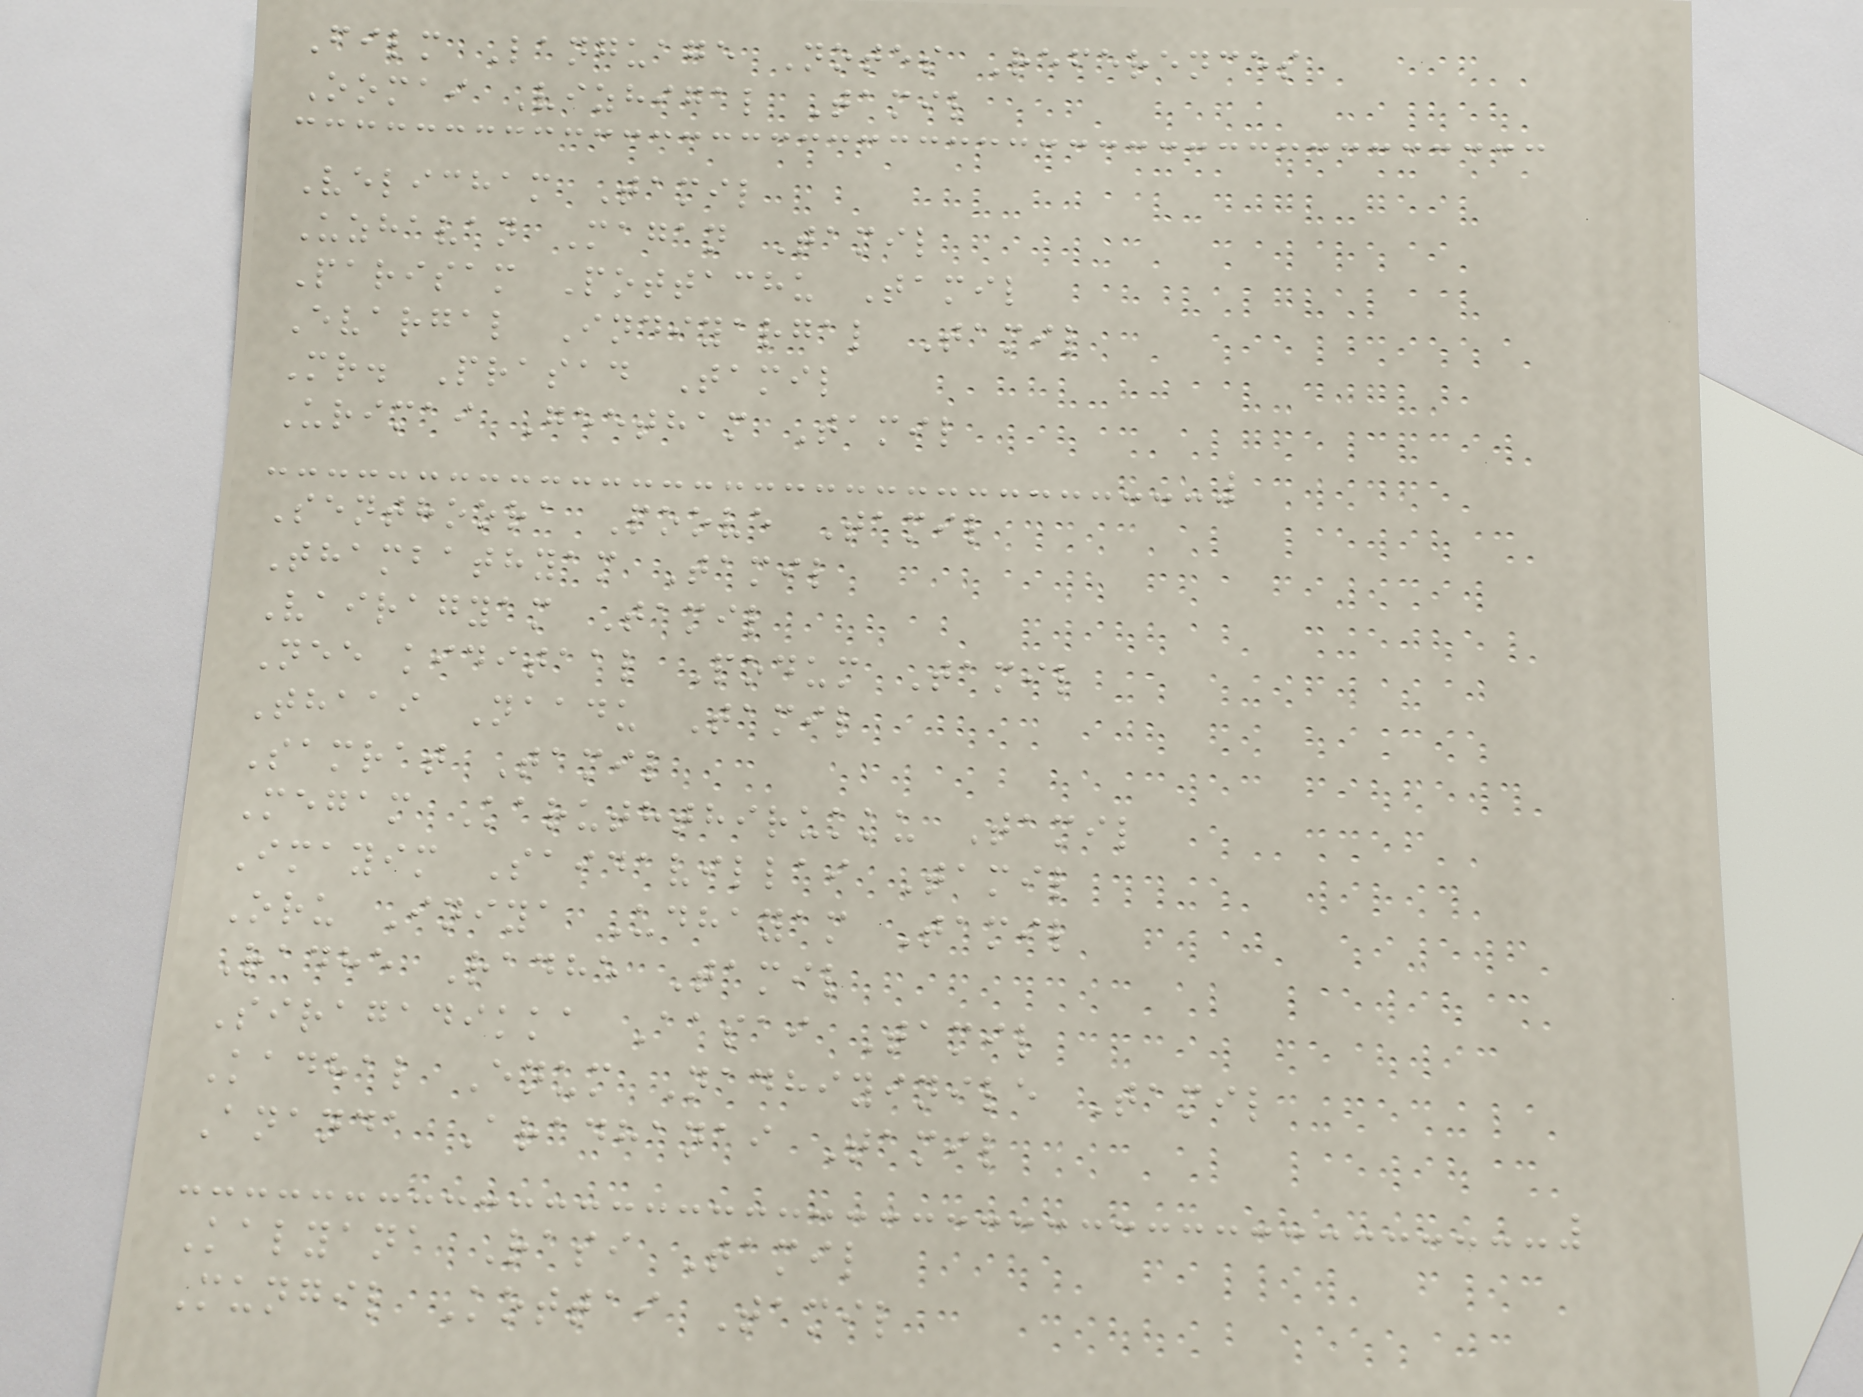Film Language Notes References
Oomai Vizhigal Tamil
Velicham Tamil
Uzhavan Magan Tamil
Parisam Pottachu Tamil
Evargal Indiyargal Tamil
Mr. Prasad Tamil
Urimai Geetham Tamil
Senthoora Poove Tamil
Thambathyam Tamil
Vairagyam Tamil
Nee kiditaal Podum Tamil
Thaai Naadu Tamil
Samrat Tamil
Megam Karuththirukku Tamil
Imayim Saidavillai Tamil
Oru Iniya Udhayam Tamil
Radhe Radhe Tamil
Siragadikka Aasai Tamil
Kadhal Enum Nadhiyinile Tamil
Ananda Aradhanai Tamil
Kalyana Rasi Tamil
Mungil Kottai Tamil
